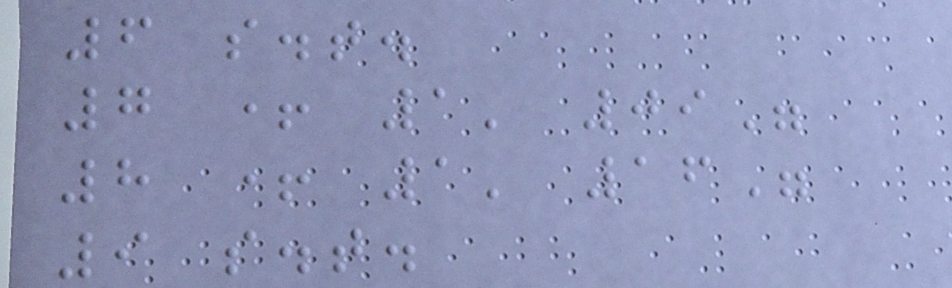6 s.t.
7 + 1' 09"
8 + 1' 16"
9 s.t.
